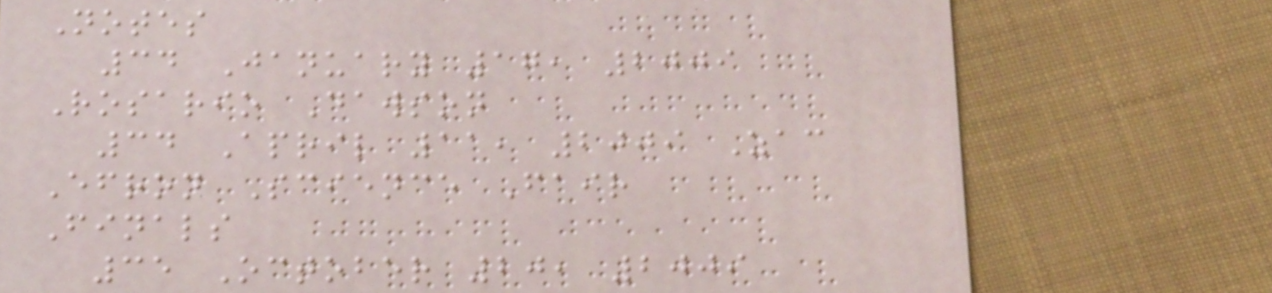Notes
34 January 17, 2009
Rosario Dawson
34 April 11, 2009 Zac
Efron Science Fair
Finals
35 October 20, 2009
